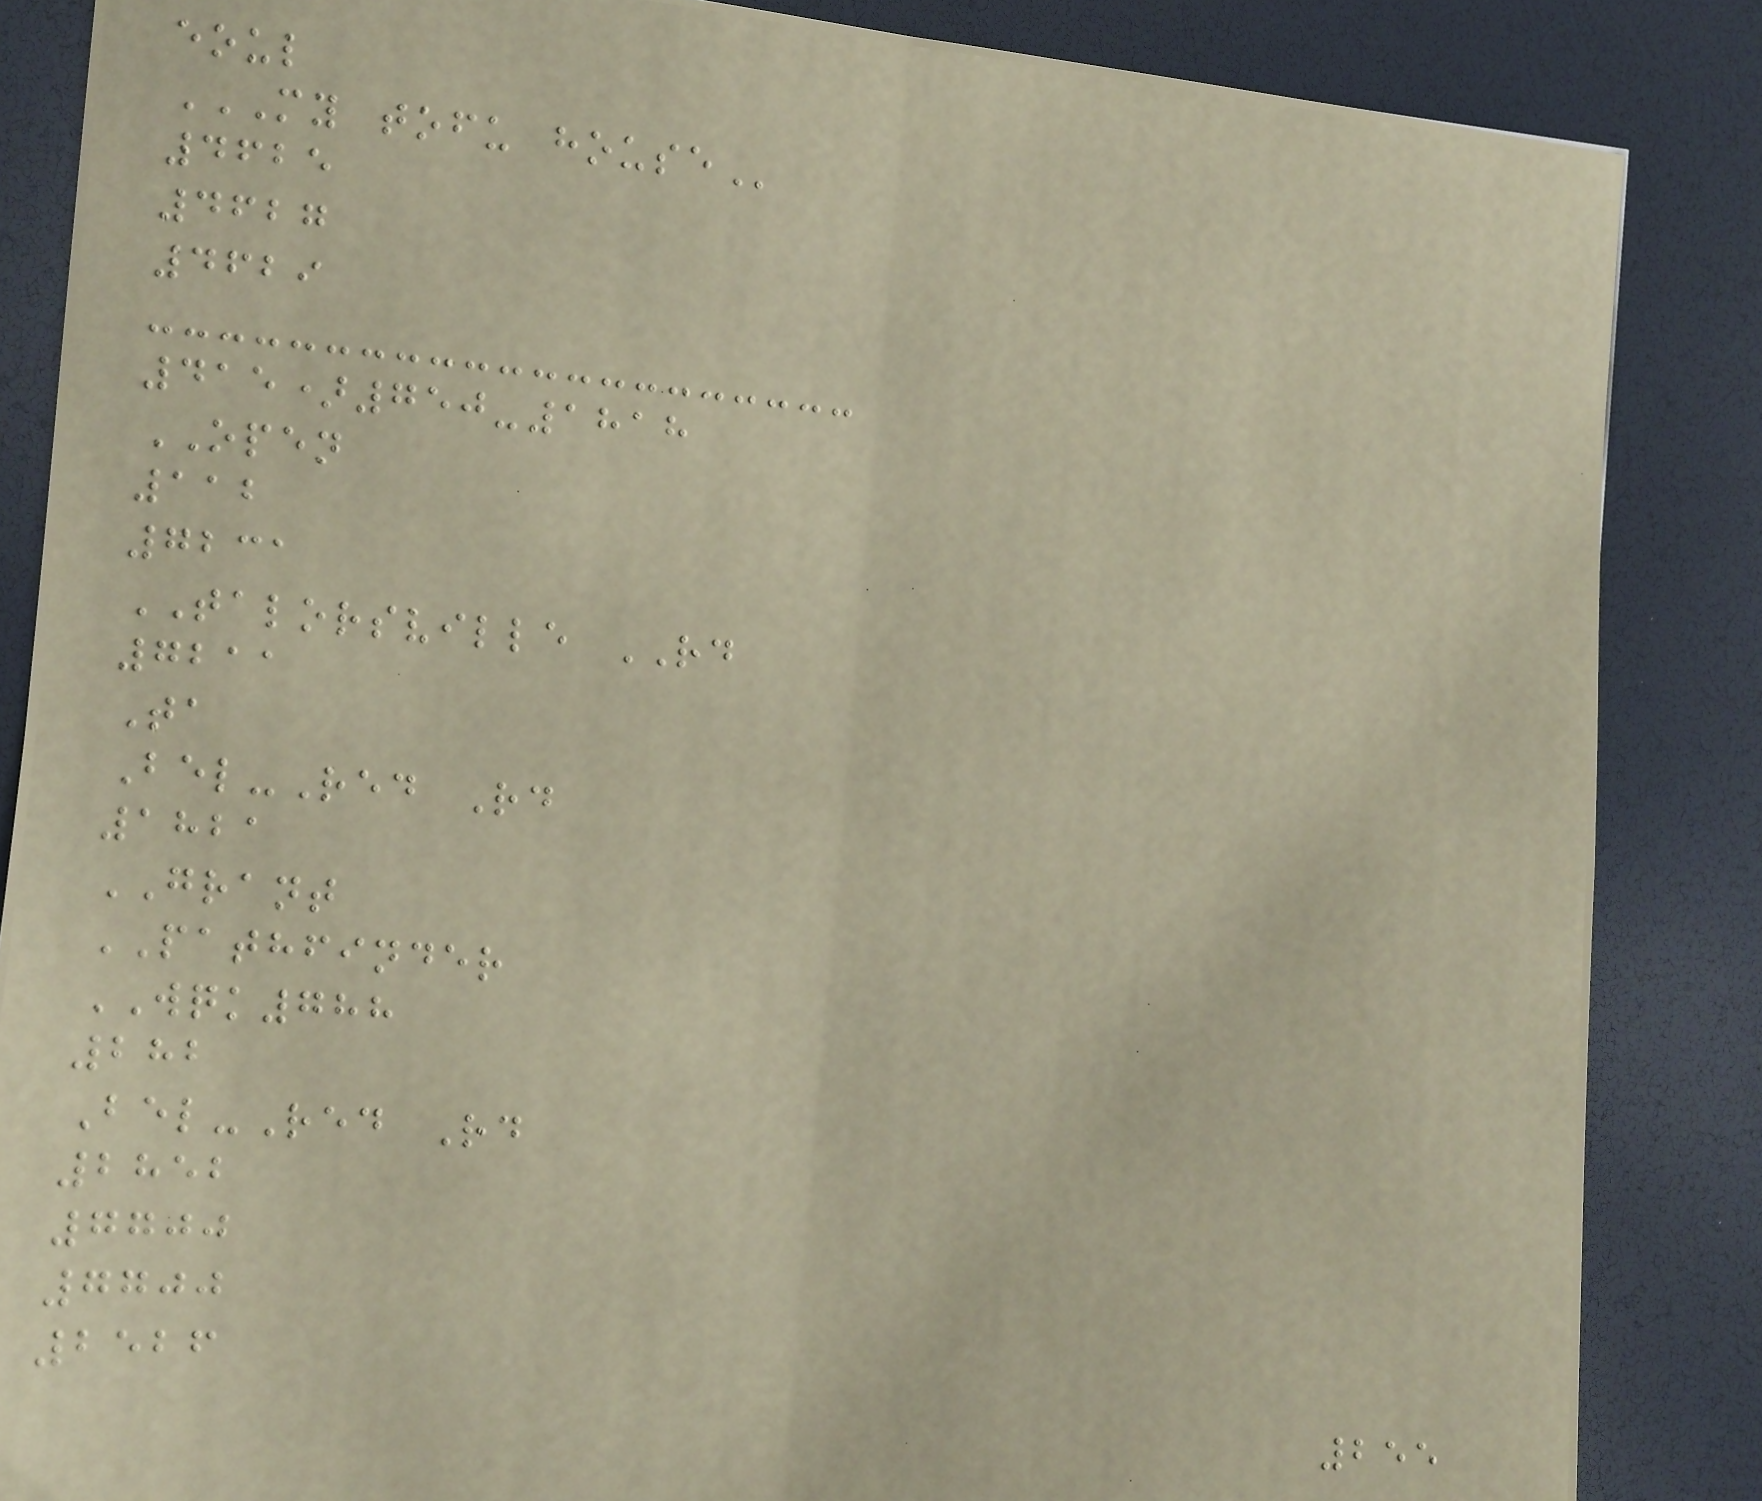eoul
MY TOFU HOUSE
4625
4627
4629
415)750-1818
OPEN
112
7231
TALORSVILLE RD
7211
Ta
Bel-Red Rd
1821
GRANT
PATHFINDER
WQK788
282
Bel-Red Rd
2852
7700
7700
2526
255
